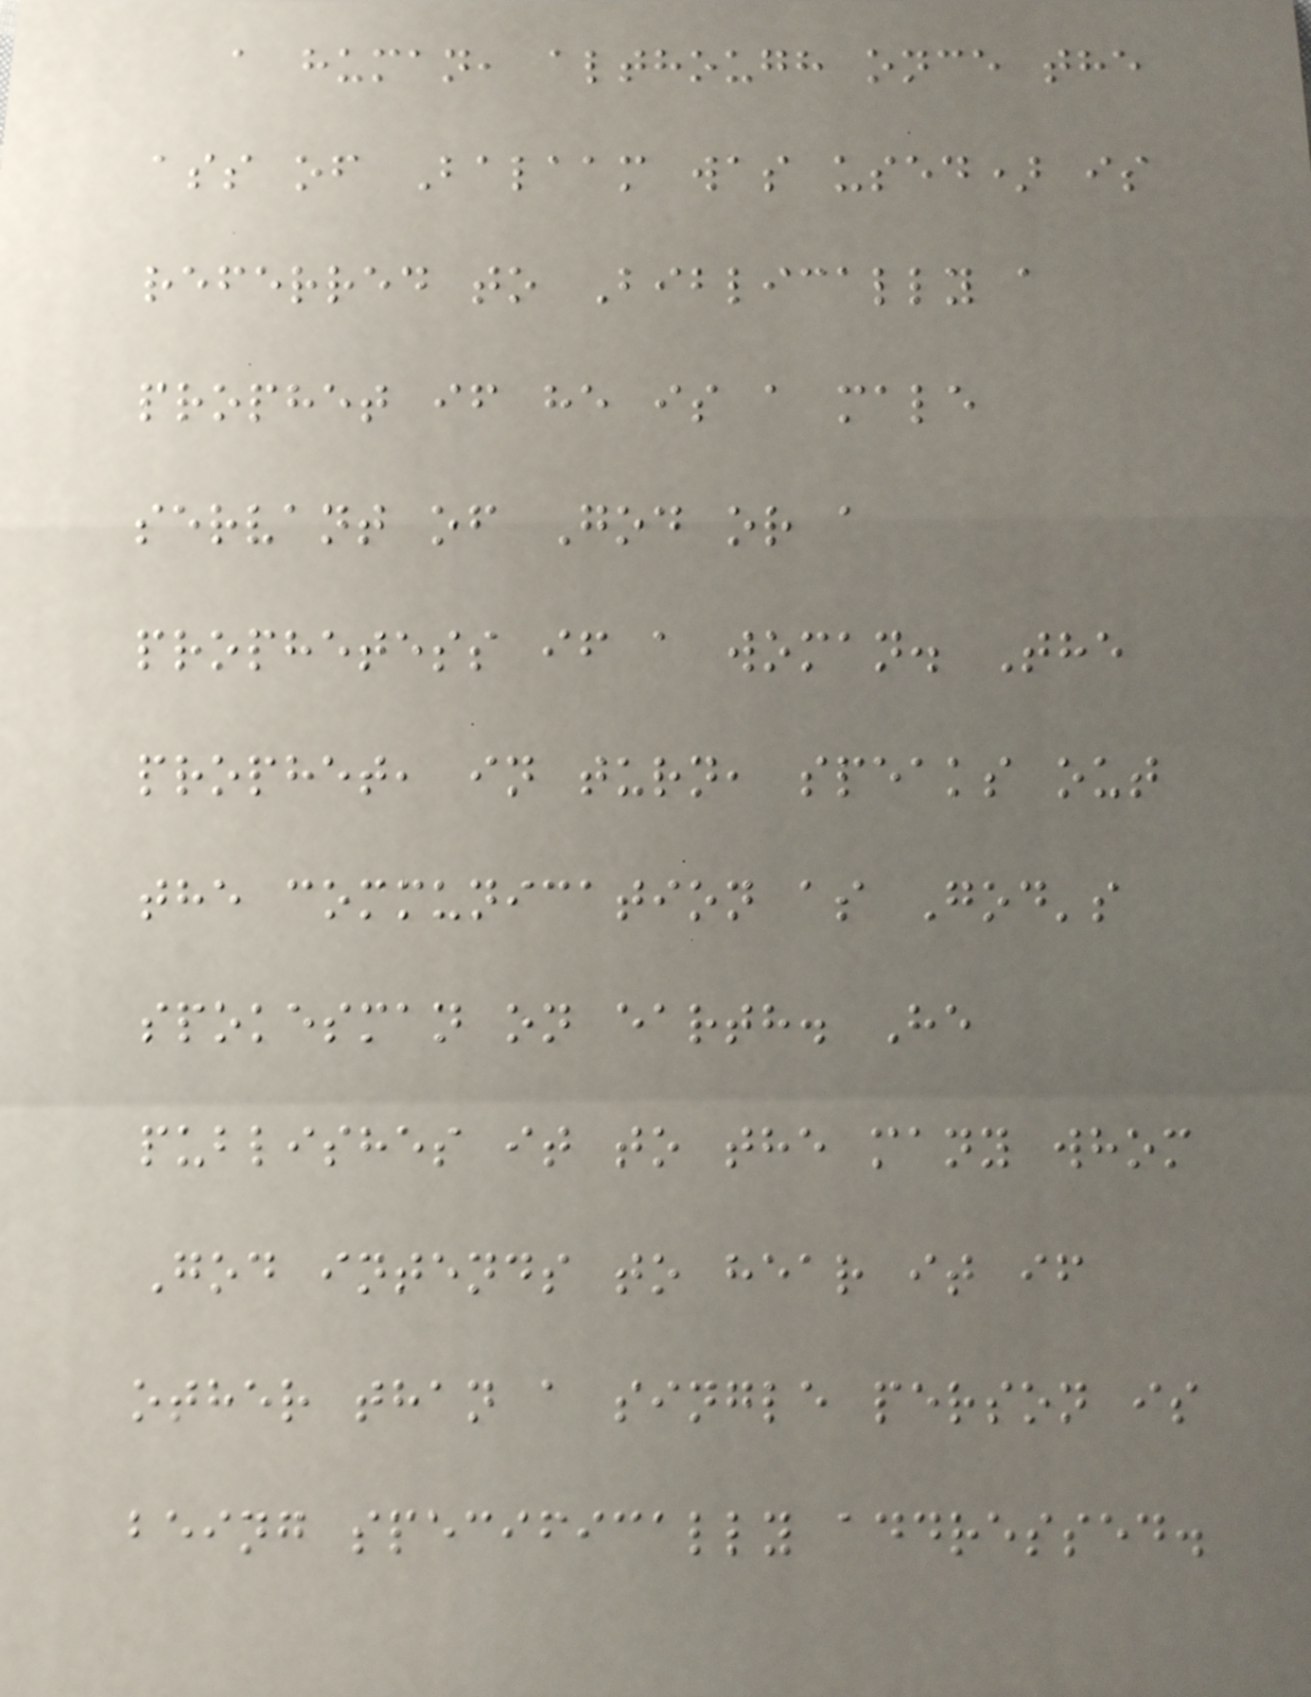a human, although once the
ass of Balaam was used) is
referred to Biblically a
prophet if he is a male
servant of God or a
prophetess if a woman. The
prophet, in turn, speaks out
the communication as God's
spokesman on earth. He
publishes it to the many whom
God intends to hear it if
other than a single person is
being specifically addressed.
